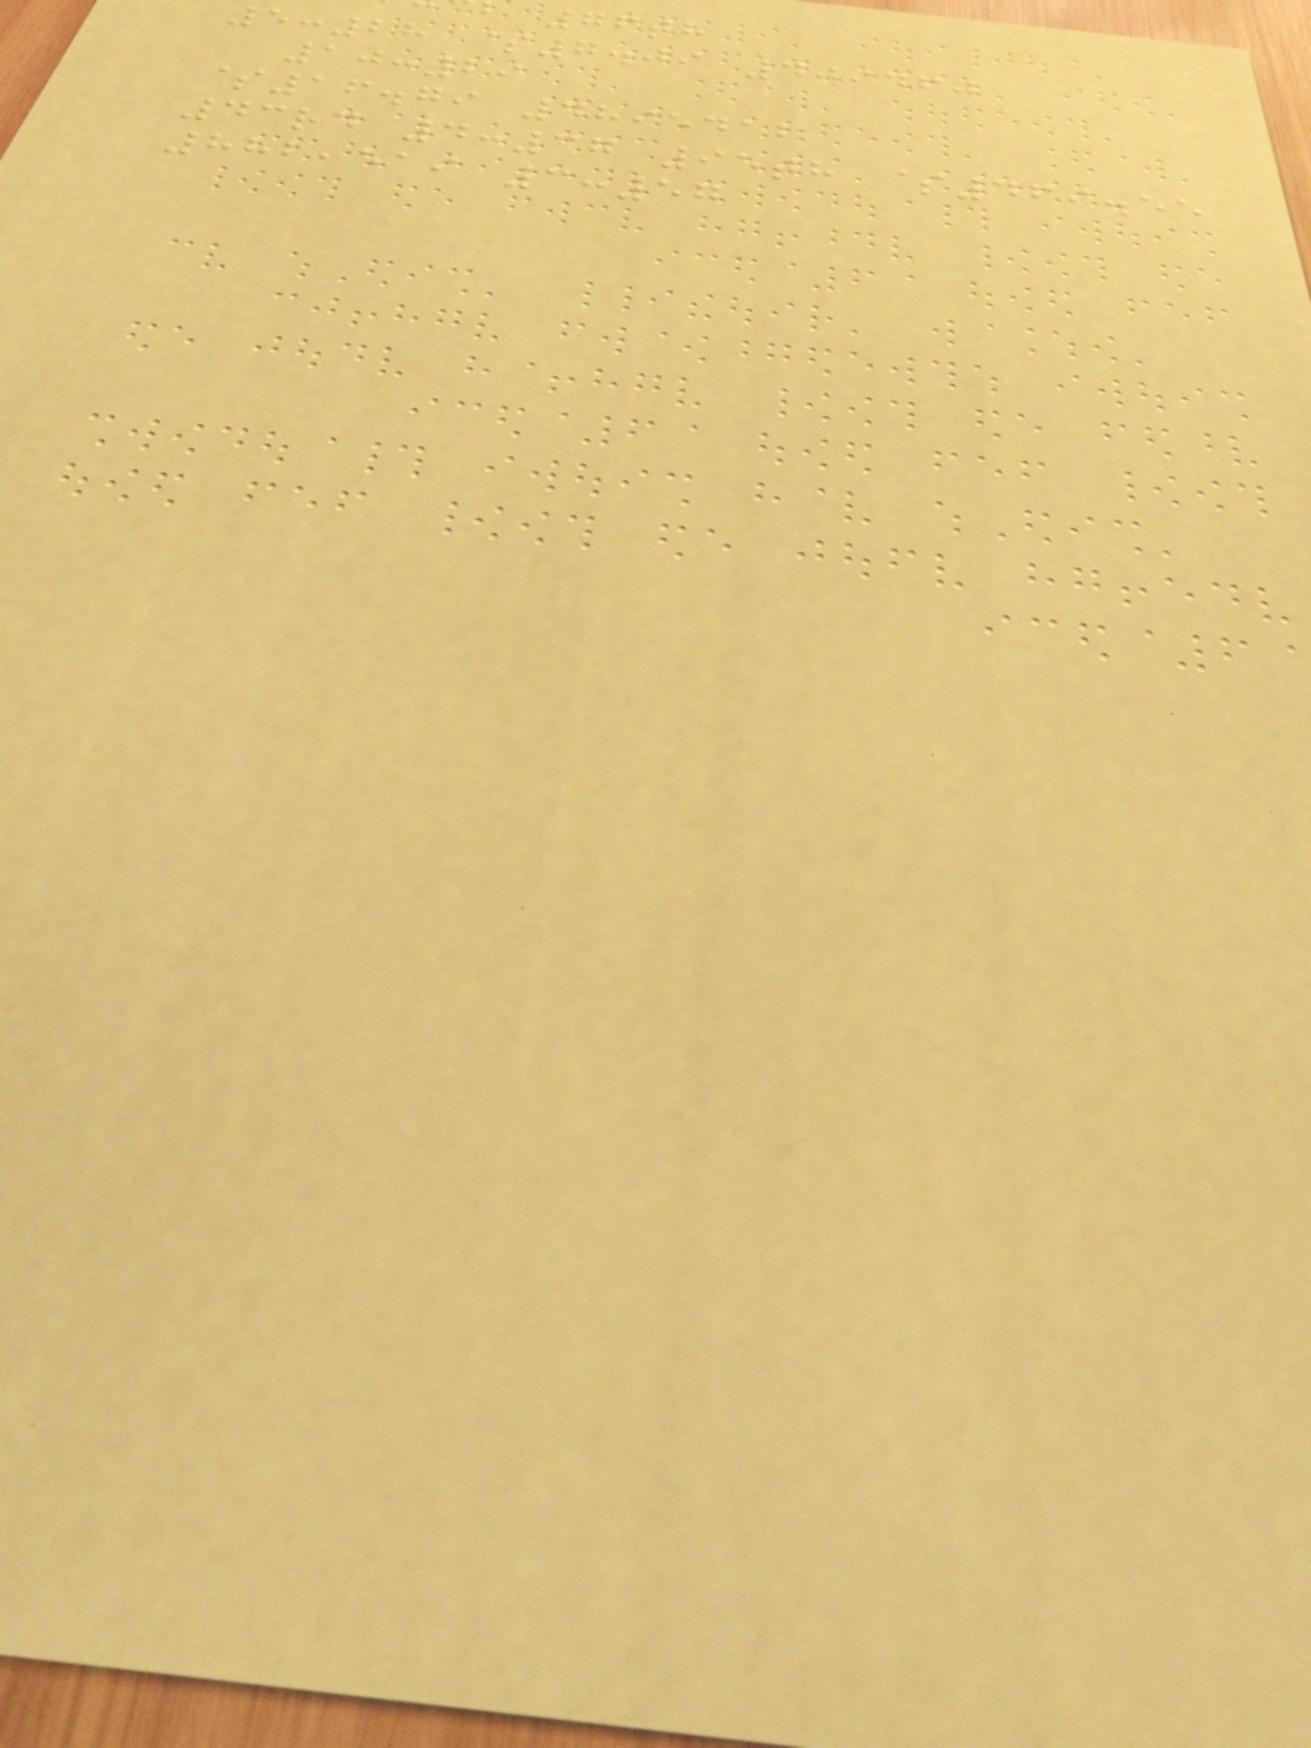76th
5:28 $7.09 409460
10:29
$16.79 4895412
43rd 4:37 95th $469.55
882,519 3:57
